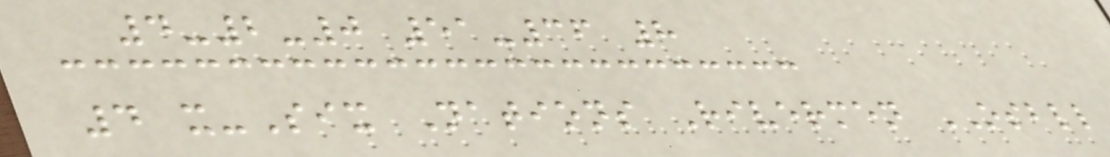4-2-0 51-36 8
4 x-Six Nations Rivermen OSBLL
